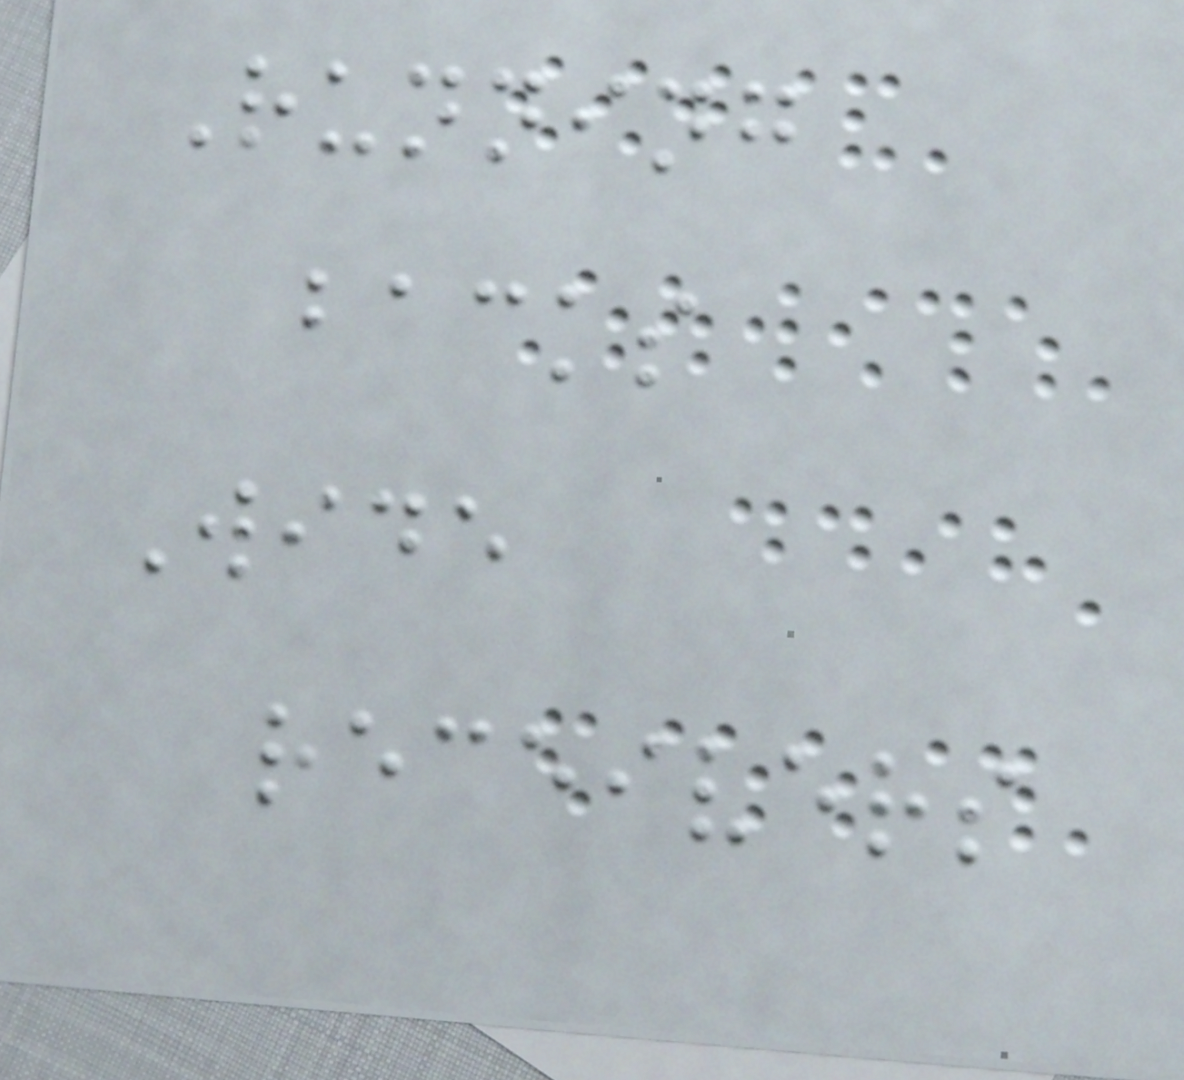Running
backs
Wide
receivers
